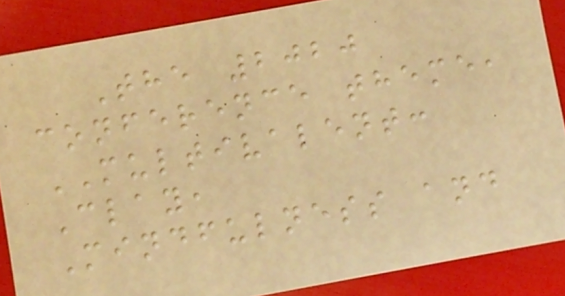The 2020
conference theme,
MULTIVALENT:
Clay,
Mindfulness and
